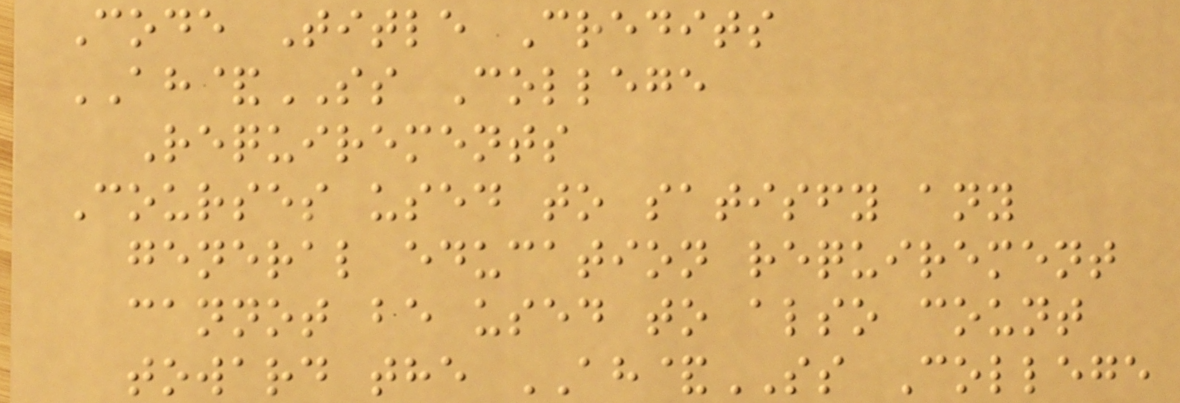Code Title Credits
AH&SS College
Requirements
Courses used to satisfy any
general education requirement
cannot be used to also count
toward the AH&SS College
